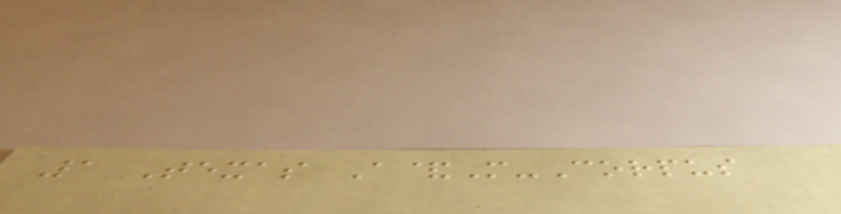1 Texas A&M-Corpus
